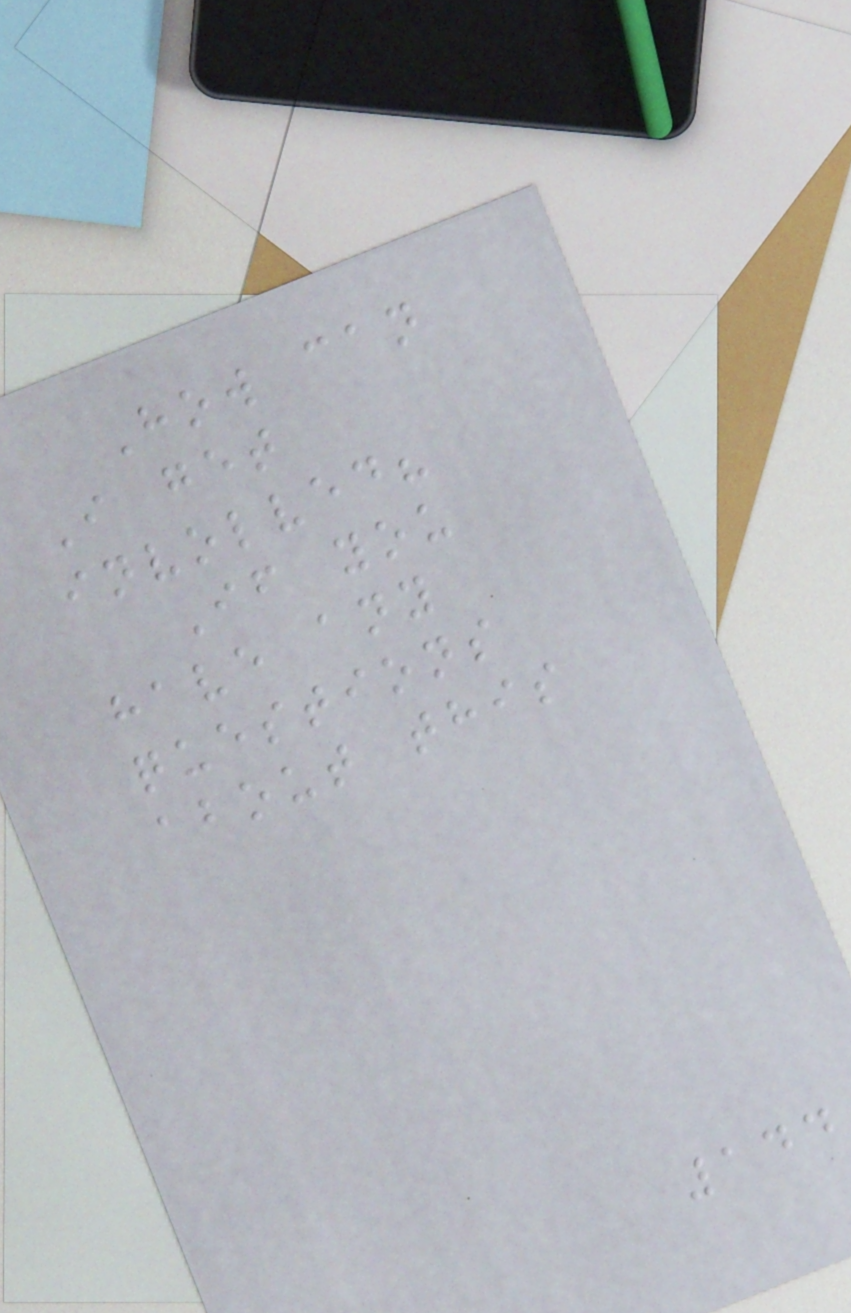How can
I get
involved?
If you
have any
questions
about this
144
